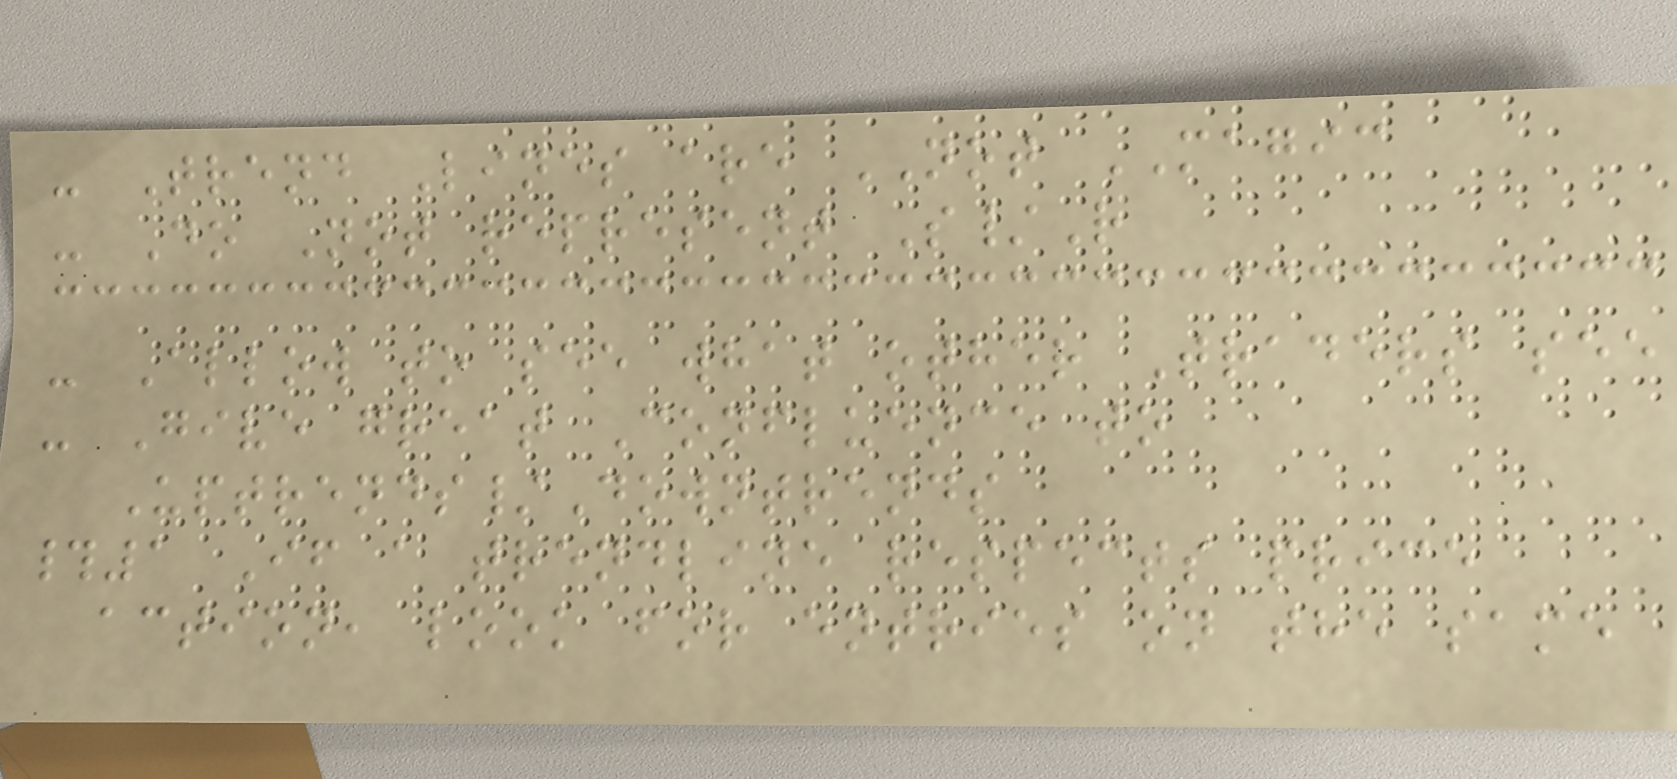- Trend Lines are NOT MAGIC
- Do Not represent S/R
- Allow to see what other Traders see
- Give great Confluence to
Uptrends/Downtrends
#1 If a trendline respects price
action, look for entries on the same
